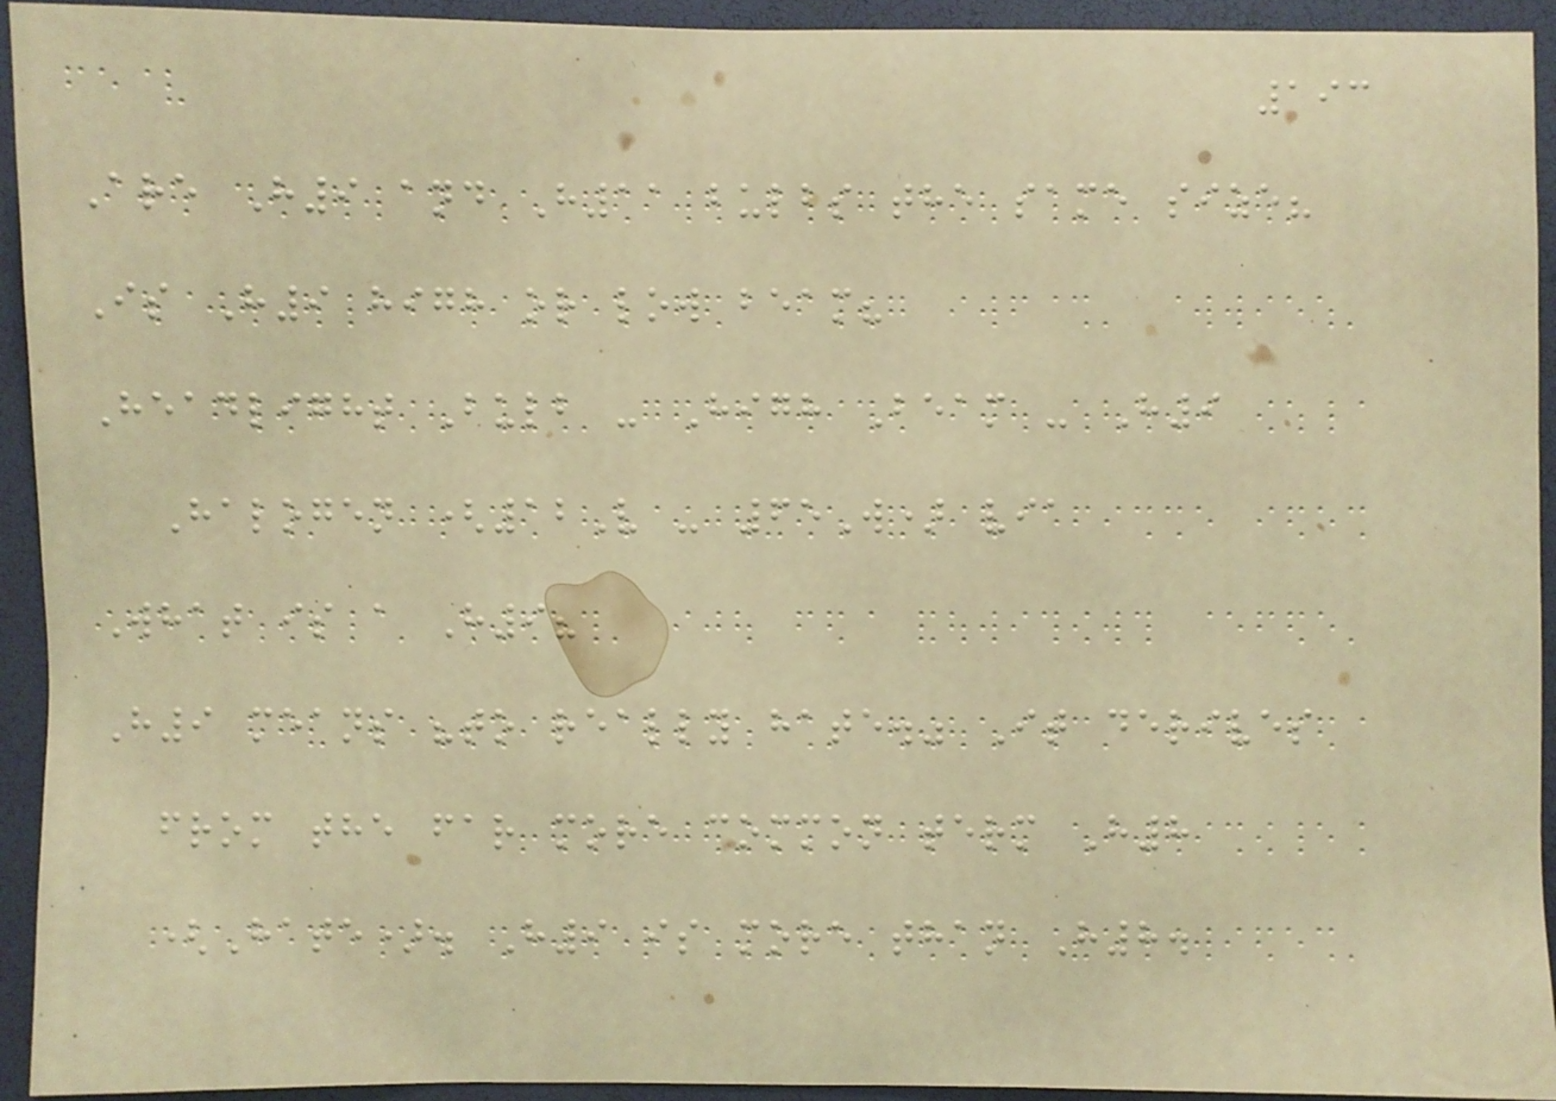193
Are H9 and H11 bulbs the same size?
Is H9 high or low beam?
Headlight Bulb - High Beam - H9
Halogen (12V - 65W) via
What is a H9?
H9 means "to really hate." It derives
from the far more common term H8
(Hate). H9 is more than H8.
